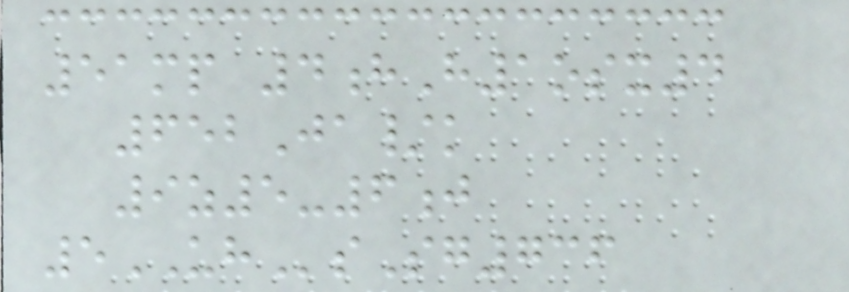51mp 4hH1osx4
652Ja/k
9z5-6j
5UHsSg736
